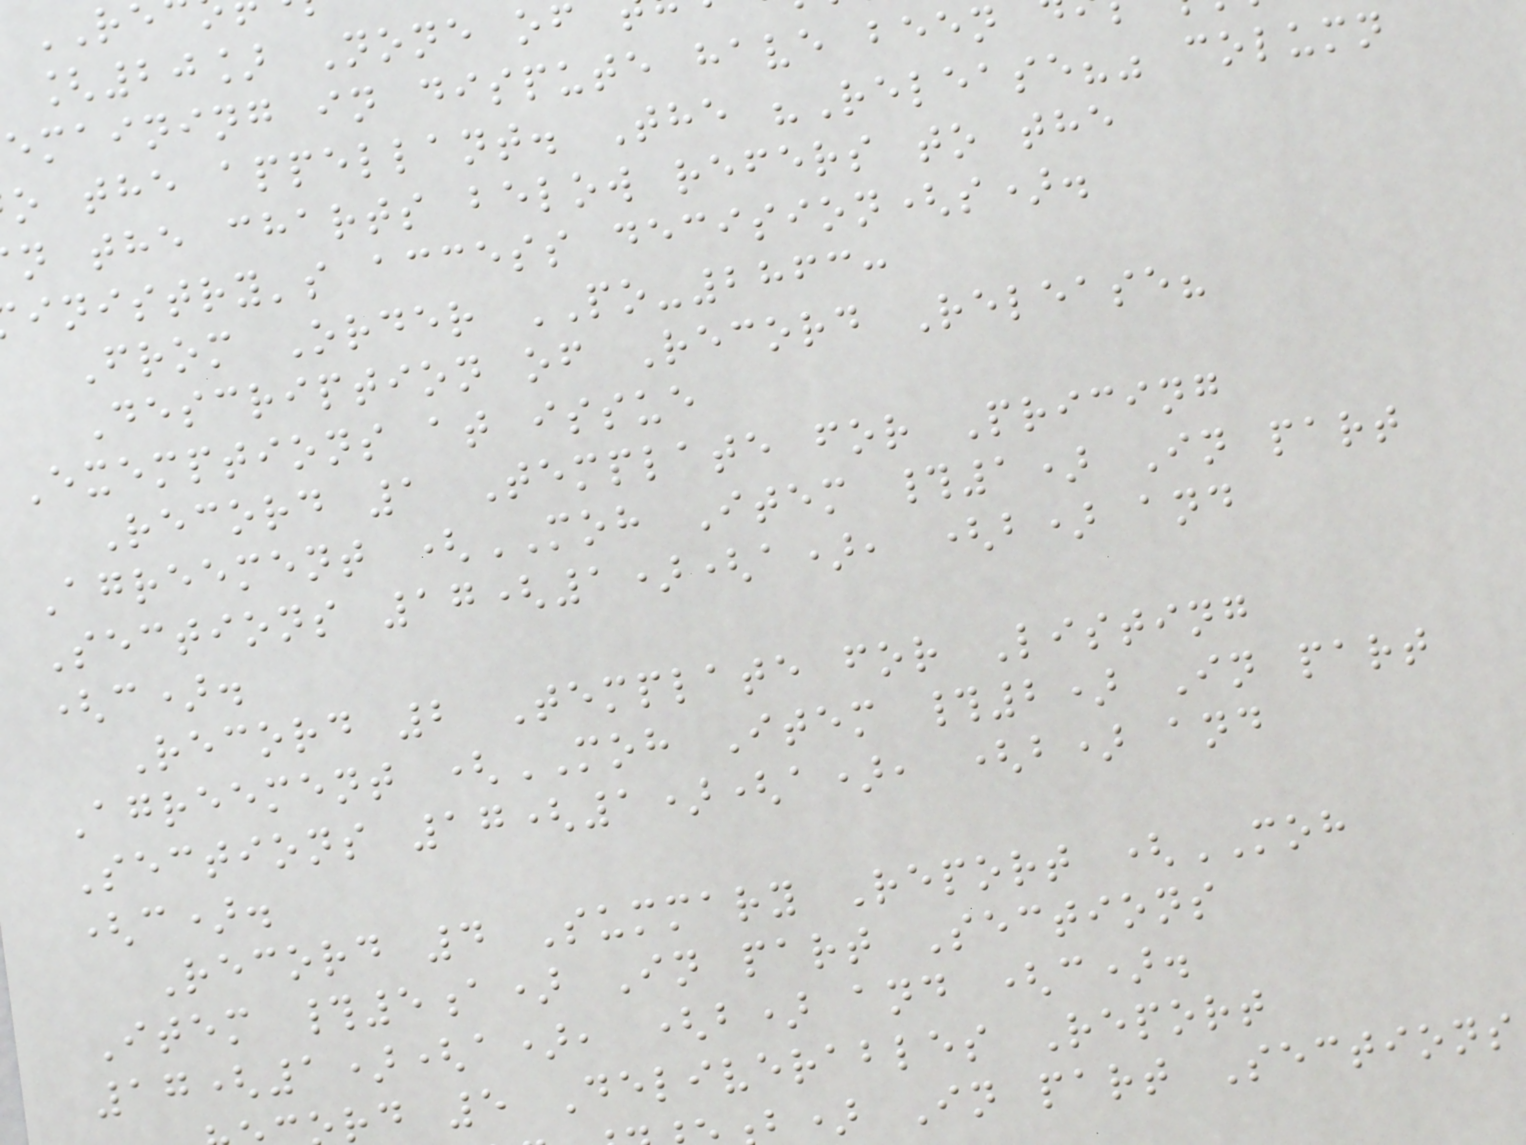RE
[20] None of
emaining in dispute have been
o the appellant. The "Release?" column
n the charts below refers to the
inistry's access decision(s).
From Order PO-2863:
Description of Record Release?
Exemptions at issue
Record 1 Template for Pricing
Agreement (MOH Item #1) In part
Sections 17(1)(a), (b) and
(c).
Record 2 Template for Listing
Agreement (MOH Item #2) In part
Sections 17(1)(a), (b) and
(c).
Record 4 Summary Report (MOH
Item #5a) In part Sections
17(1)(a), (b) and (c).
rd 5 Deliverables Report
) In part Sections
